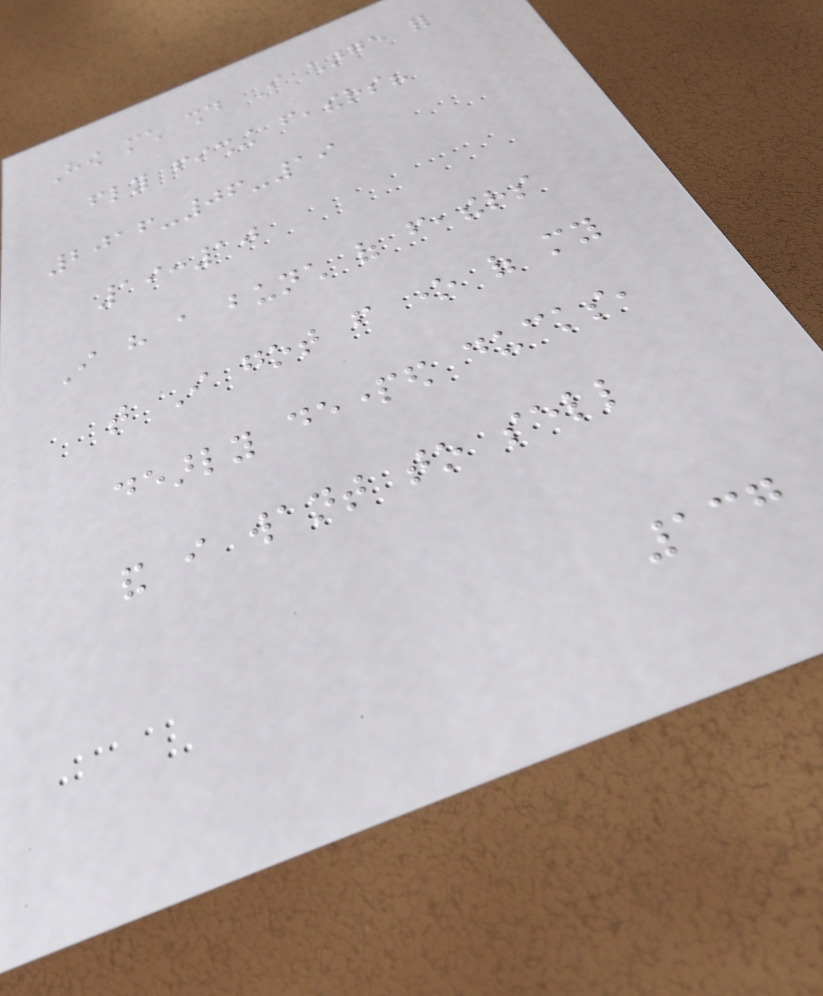How much should I charge for
fly fishing feathers?
2016-06-19
19:10
I have a bunch of feathers
that I got from one of my
dearly departed ducks,
and i want to sell
137
